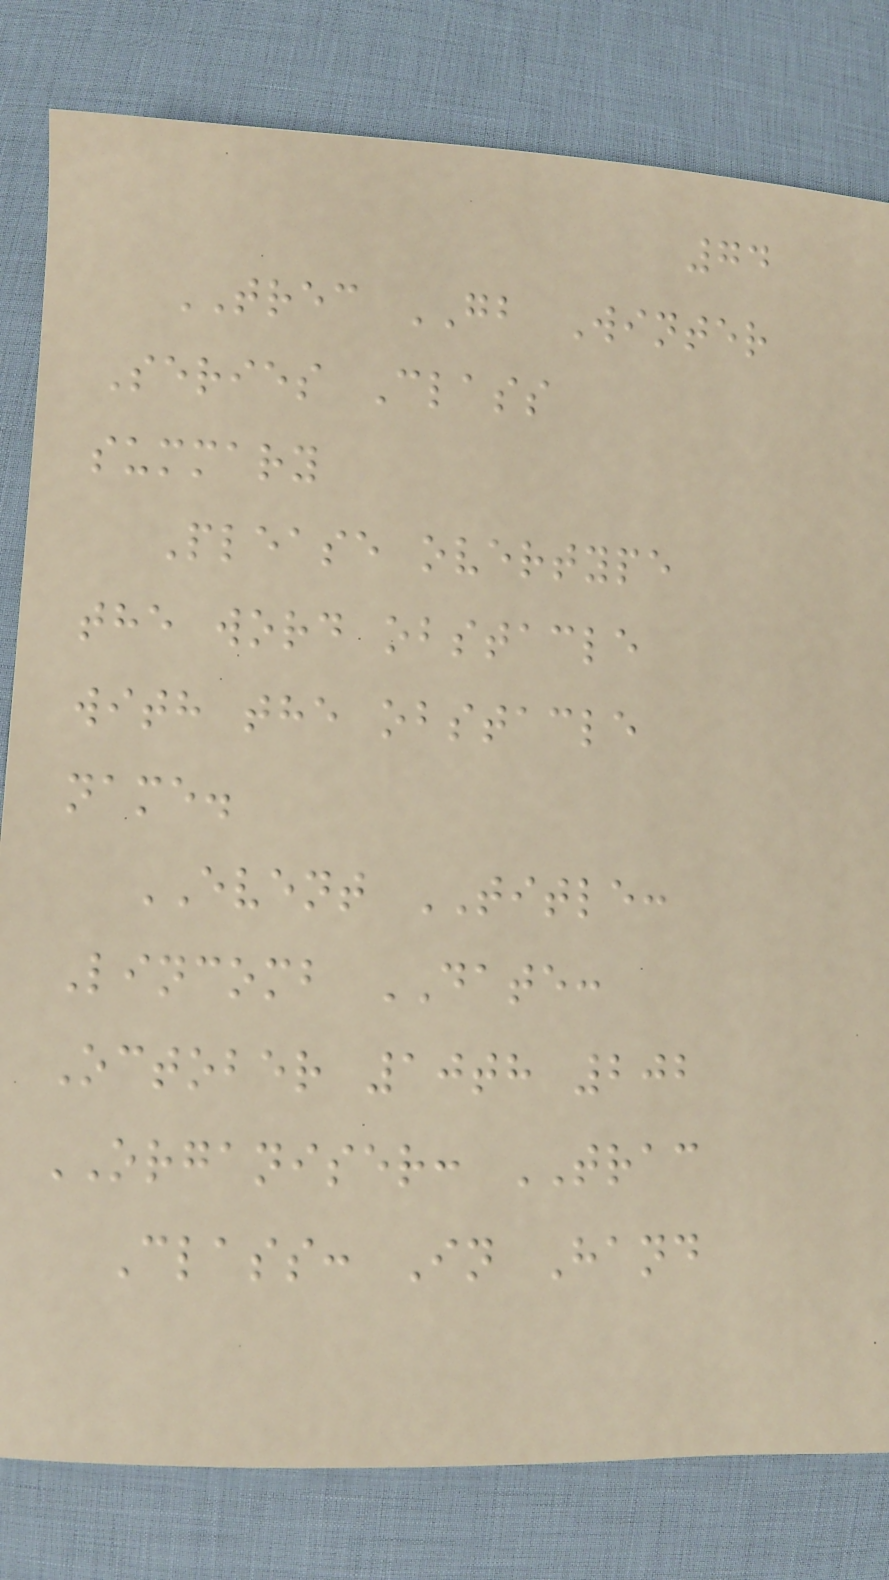74
TREC GB Winter
Series Class
summary
Please overtype
the word obstacle
with the obstacle
name.
EVENT TITLE:
Lincomb DATE:
October 10th 202
ORGANISER: TRAC
Class: In Hand
